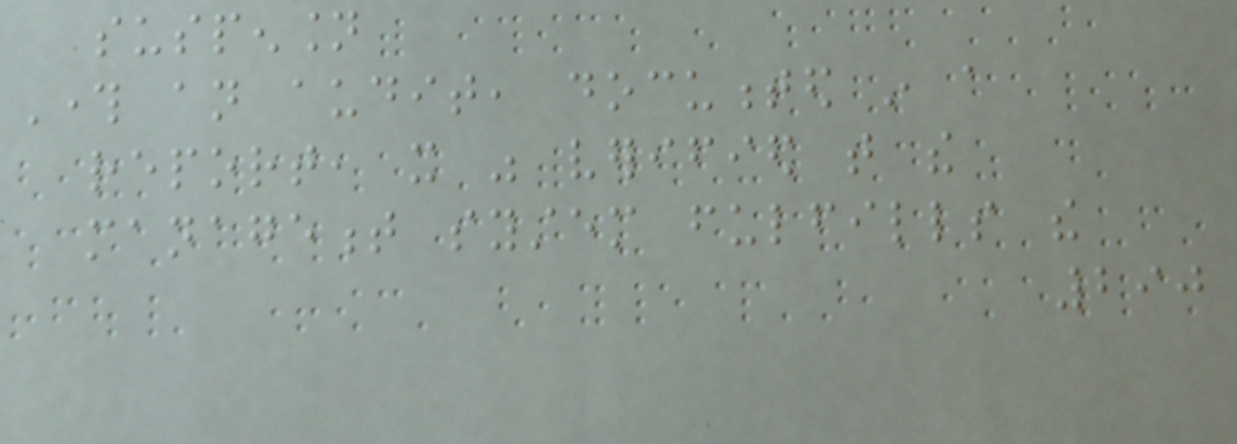suspension
Through an audit, documented in a
report, it was verified that the
management system fulfills the
290
